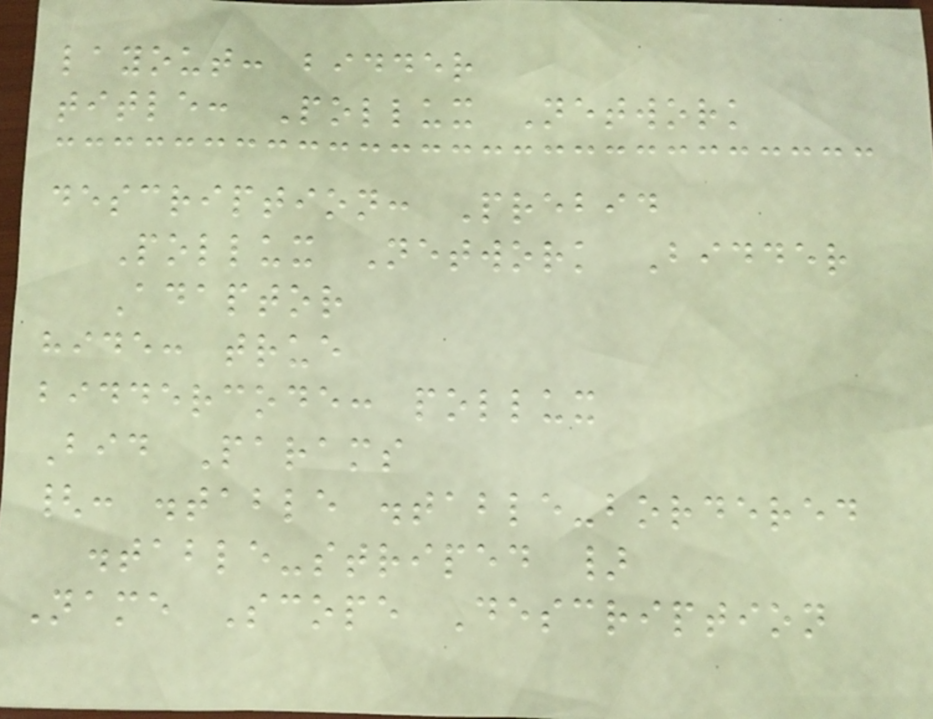layout: bidder
title: Pollux Network
description: Prebid
Pollux Network Bidder
Adaptor
hide: true
biddercode: pollux
Bid Params
{: .table .table-bordered
.table-striped }
Name Scope Description
